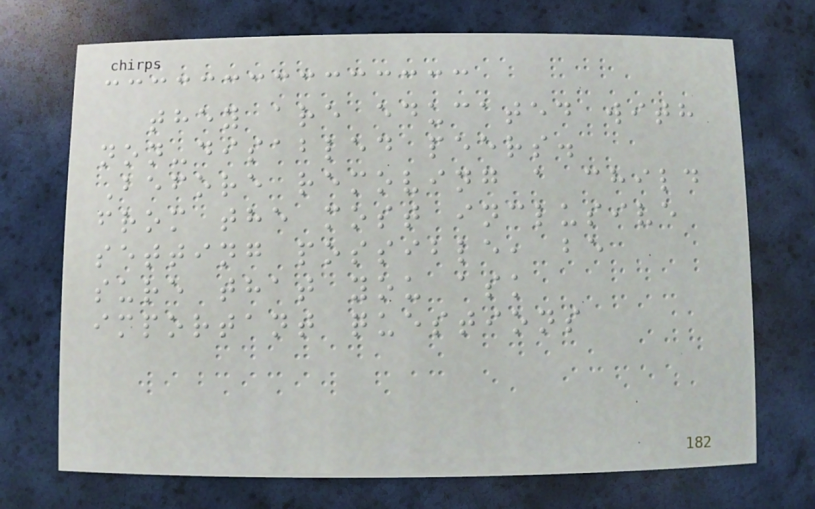they are educated with
non-disabled peers.
Before removing a child
from the most inclusive
setting possible, be
sure that you ask
important questions
